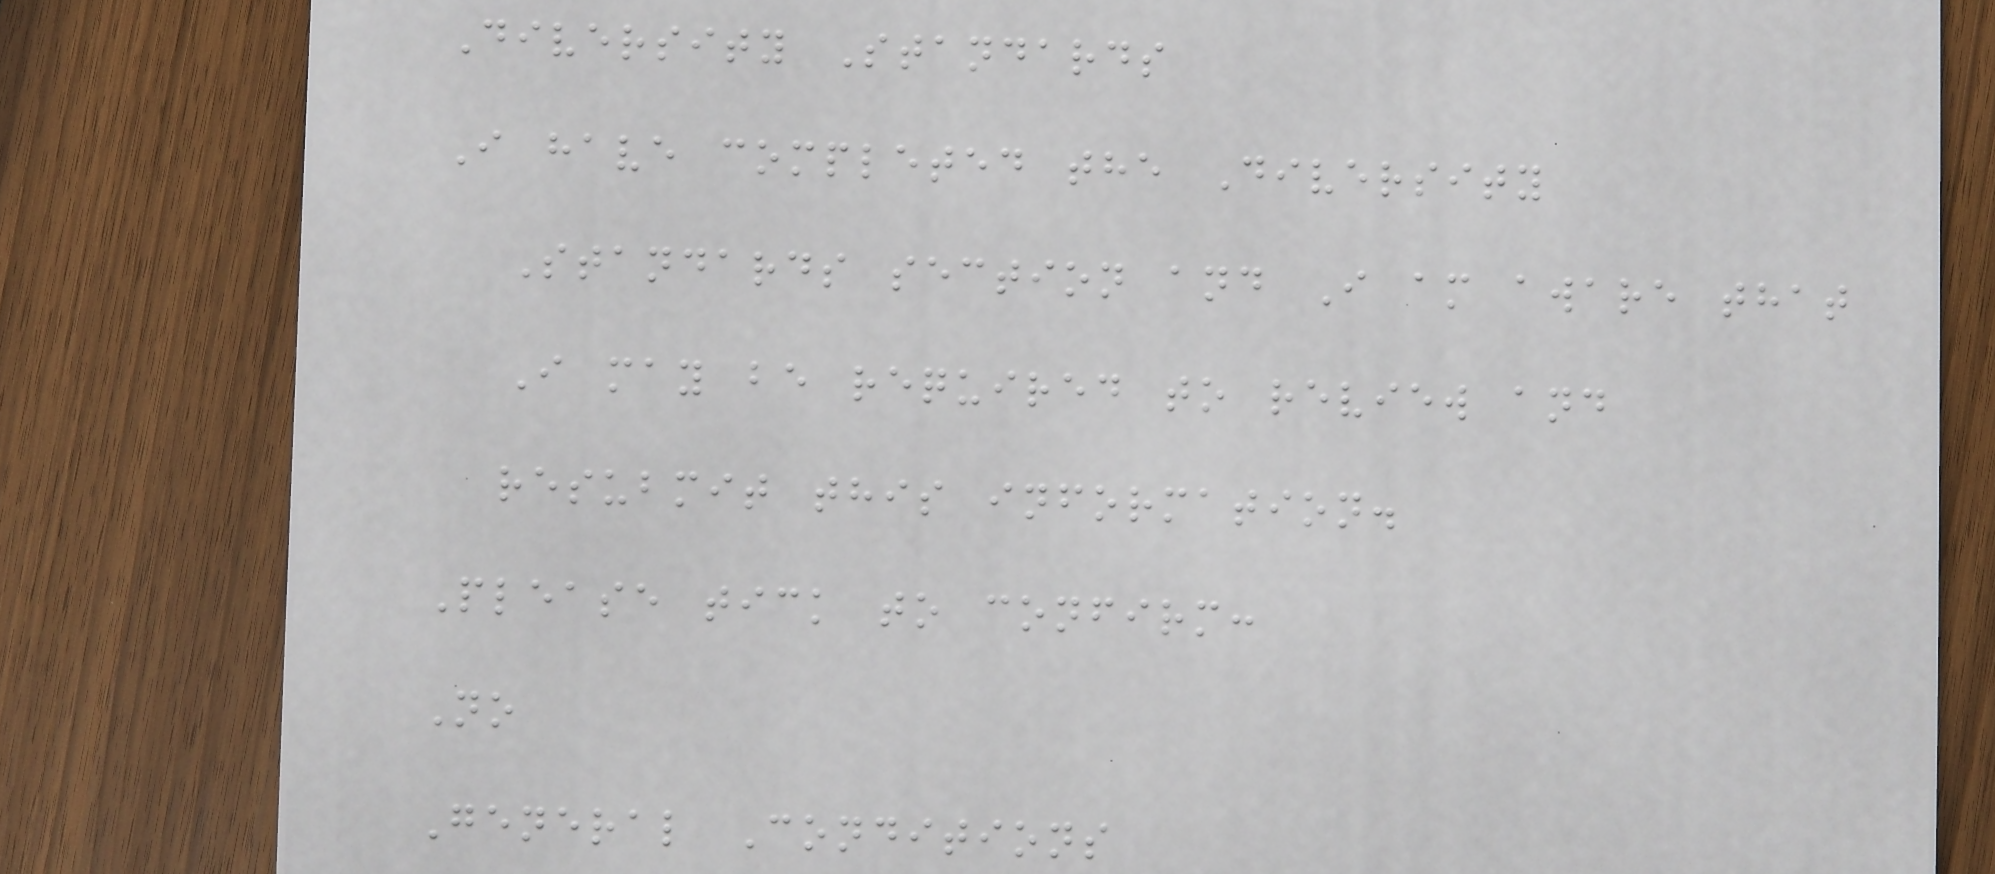Diversity Standards
I have completed the Diversity
Standards section and I am aware that
I may be required to review and
resubmit this information.
Please tick to confirm:
No
General Conditions
